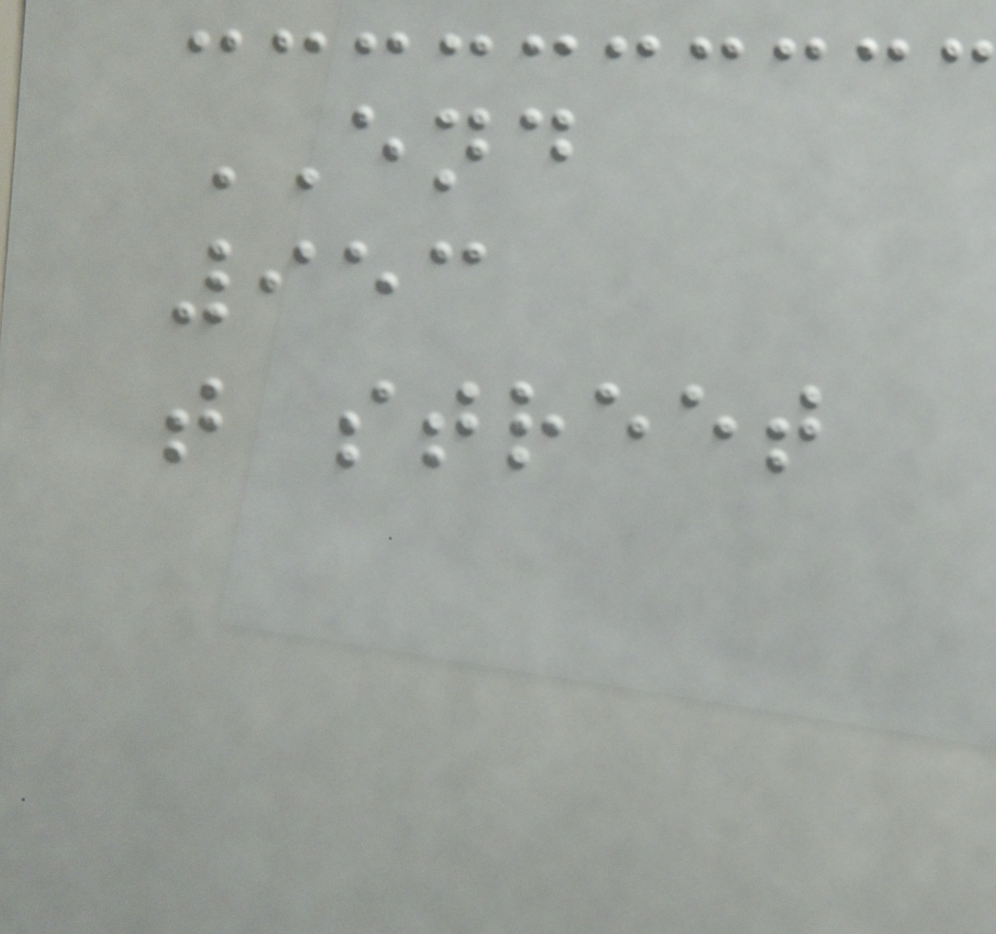END
953
t street
